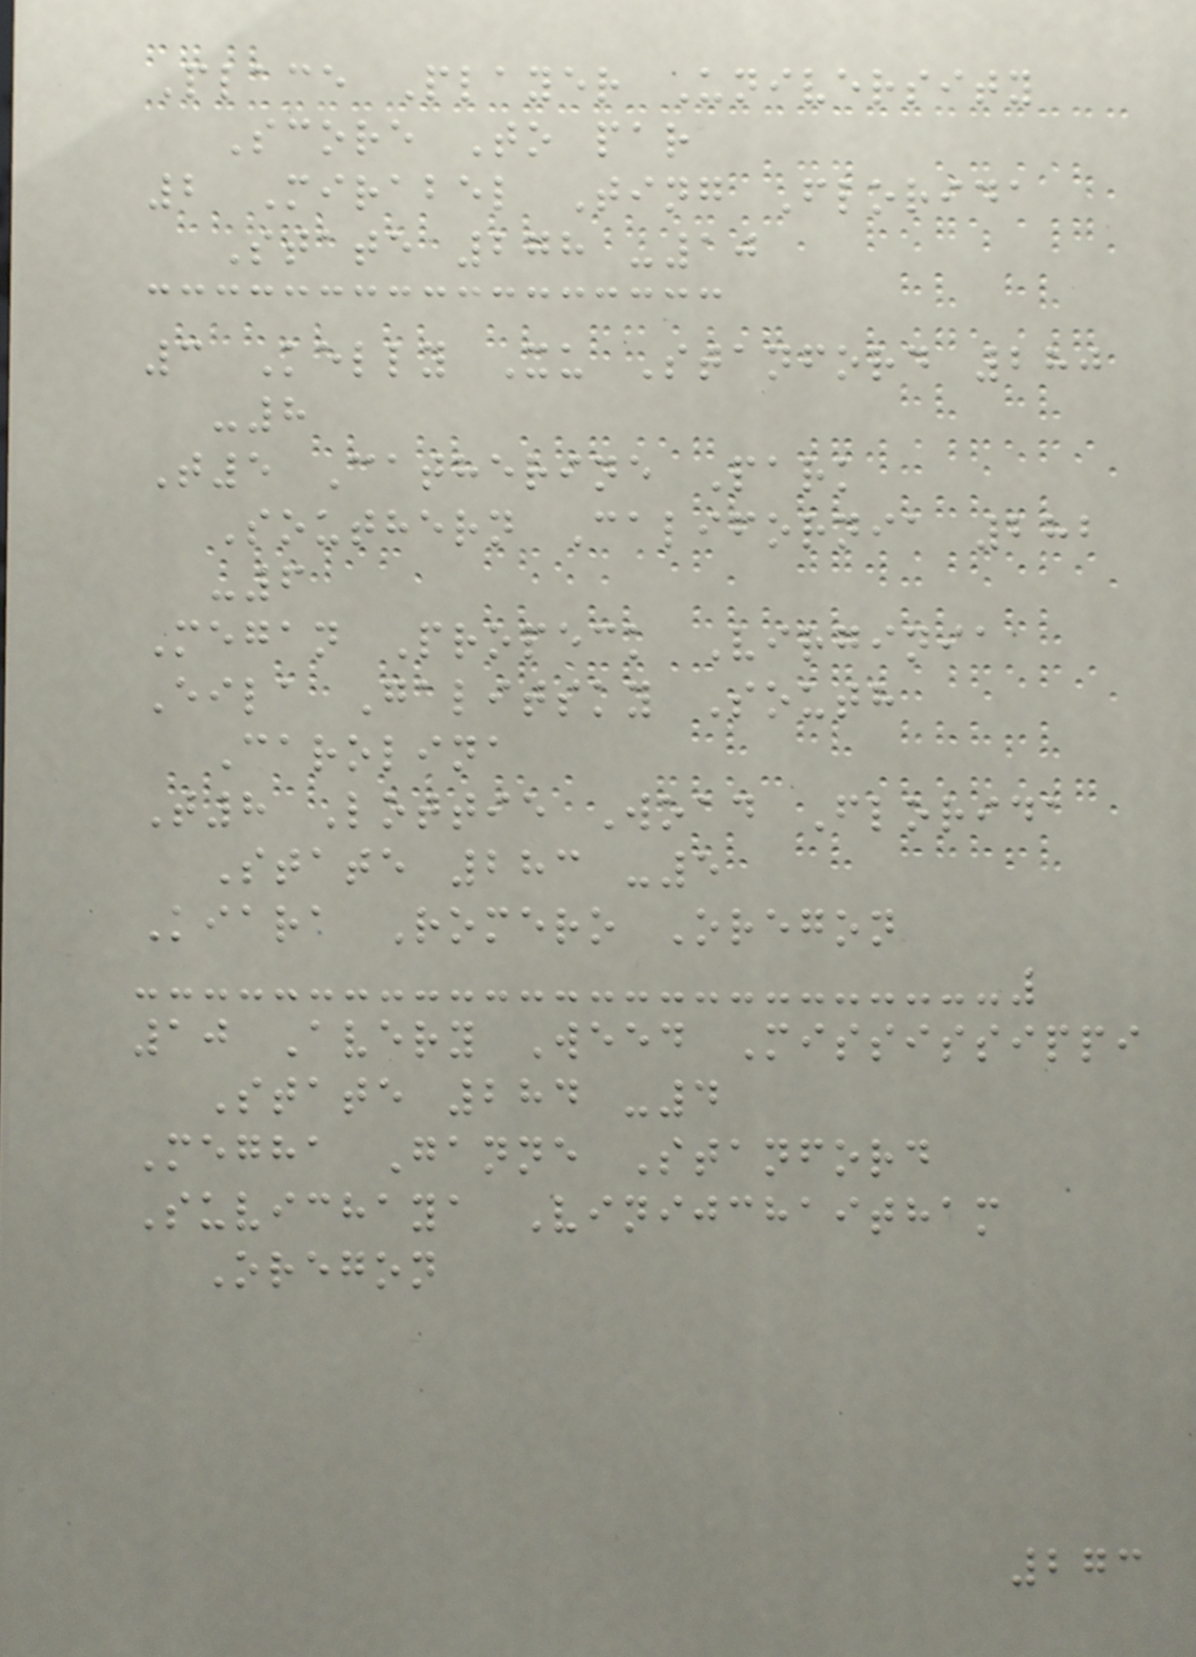Place Player University
Score To par
2 Mirabel Ting Florida
State 278 -10
3 Kelly Xu Stanford 280
-8
T5 Catherine Park
Southern California 282
-6
Megan Propeck Virginia
Eila Galitsky South
Carolina
T8 Lottie Woad Florida
State 283 -5
Kiara Romero Oregon
10 Avery Weed Mississippi
State 284 -4
Megha Ganne Stanford
Suvichaya Vinijchaitham
Oregon
273
